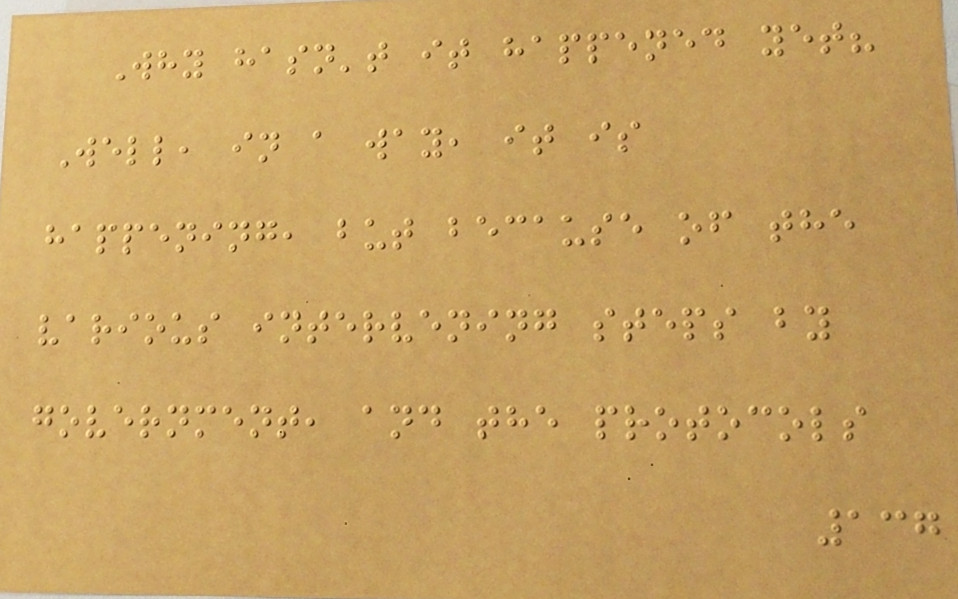Why hasn't it happened yet?
Well, in a way, it is
happening, but because of the
various intervening steps by
government, and the protocols
137
